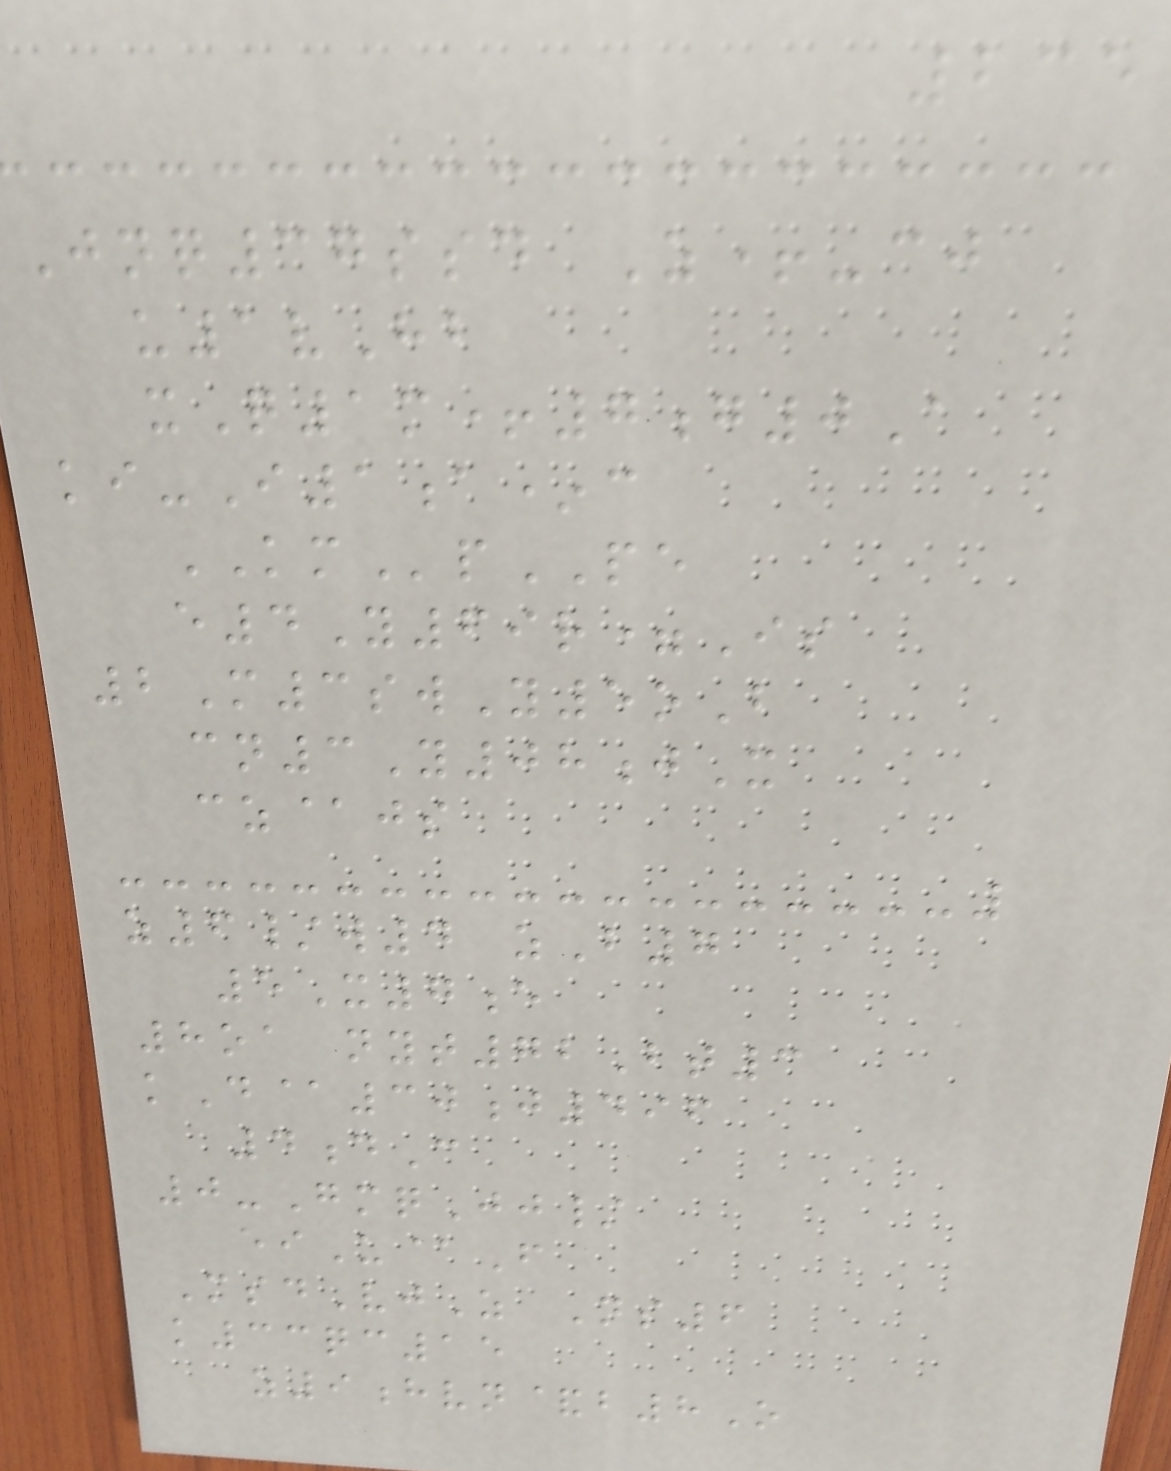235
Jnq37ssd Z+-cj
u1vHb
xQ1m+7g0A
ki-I1a*c
KMpPE
e4Y69r=Is
2M3swY5oB
cn3Y08jX
cz@js
z6/w4 zB7
5X7e
8oa nyt72Bt3
kD@30j496
4dC
0-GmqJj/
eiU@F
MsdVjZ Ns6
k33qc15
z9hvn&b8O
